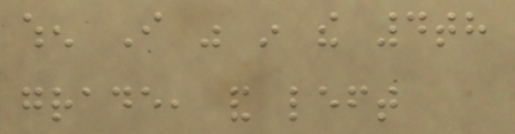when I was in the 4th
grade, and left
